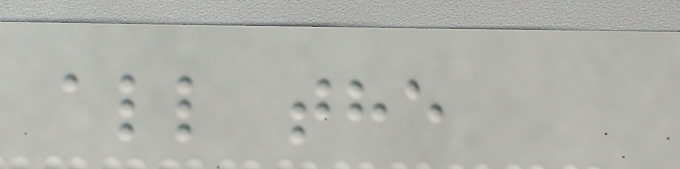all the
